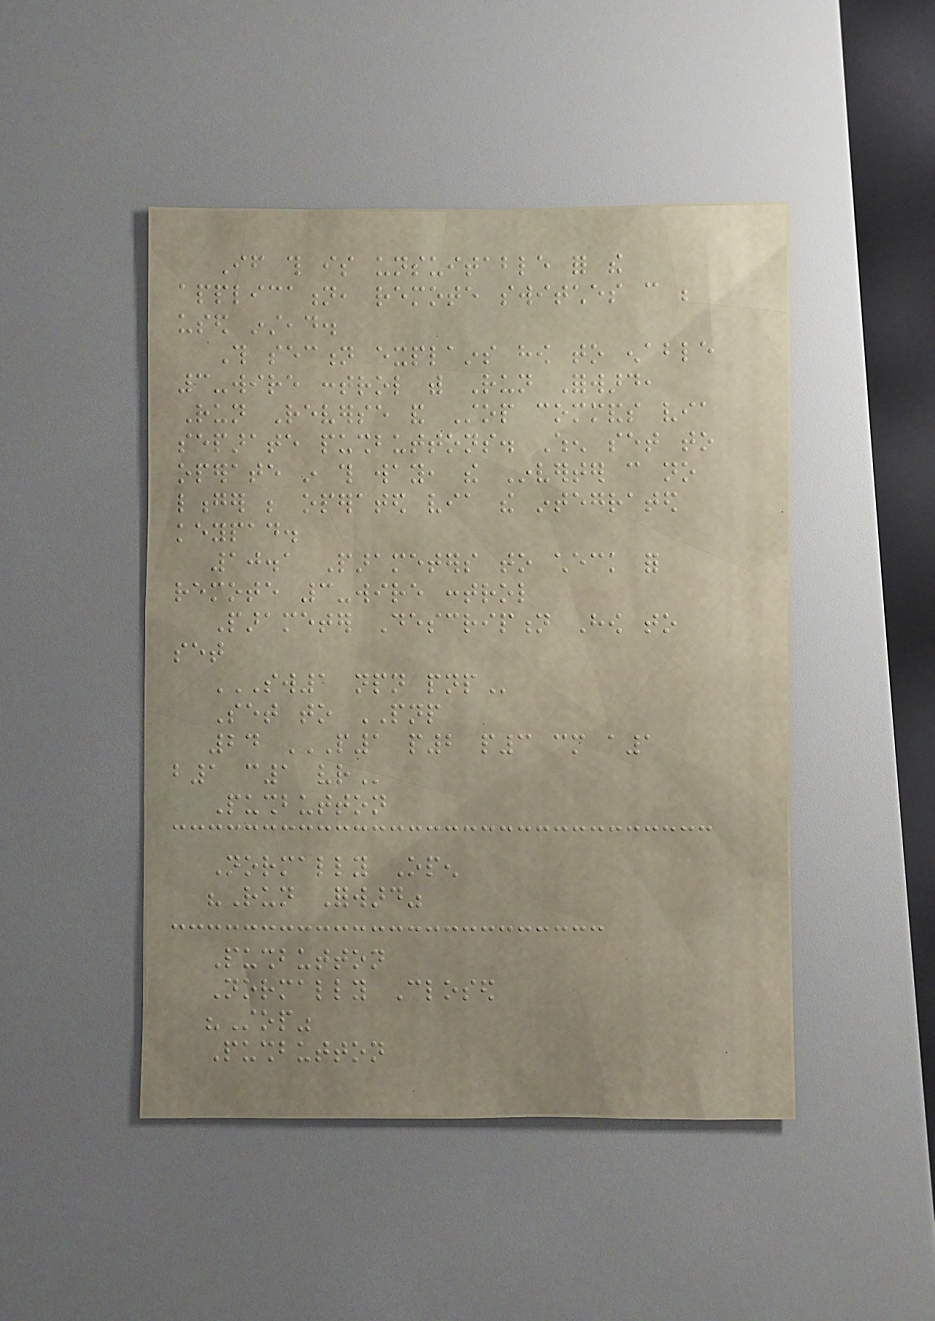If this is unsuitable for the
application, remote switches can be
used instead.
This section explains how to enable
3-wire control with Run Forward,
Run Reverse and Stop commands via
separate pushbuttons. When set to
operate in this way, the Inverter can no
longer be operated via the integrated
keypad.
10.1 Parameters to check for
remote 3-wire control
Parameter Description How to
set
SW1 NPN PNP
Set to PNP
24 P1 P2 P3 CM A1
B1 C1 VR
Pushbutton
Normally Open
"Run Forward"
Pushbutton
Normally Closed
"Stop"
Pushbutton
